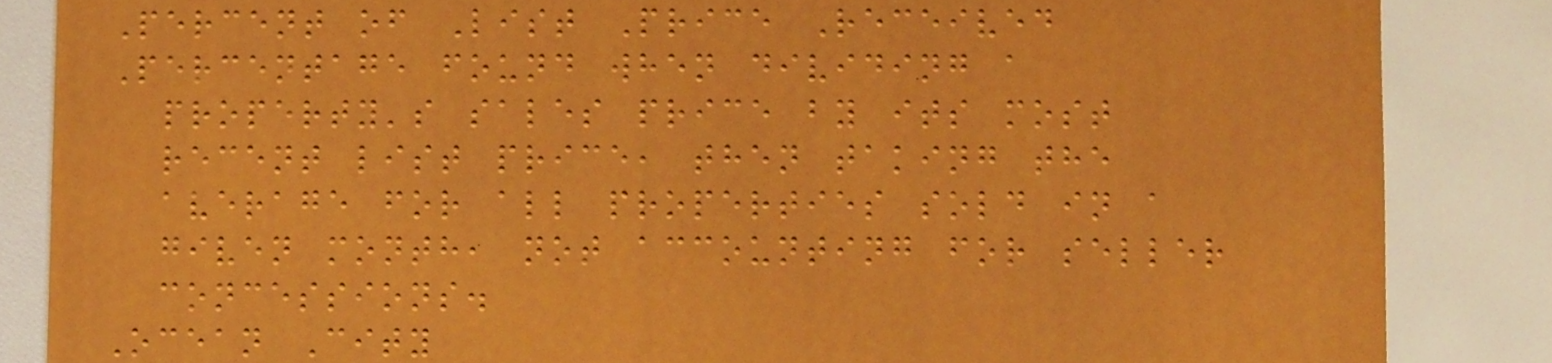Percent of List Price Received
Percentage found when dividing a
property's sales price by its most
recent list price, then taking the
average for all properties sold in a
given month, not accounting for seller
concessions.
Ocean City
